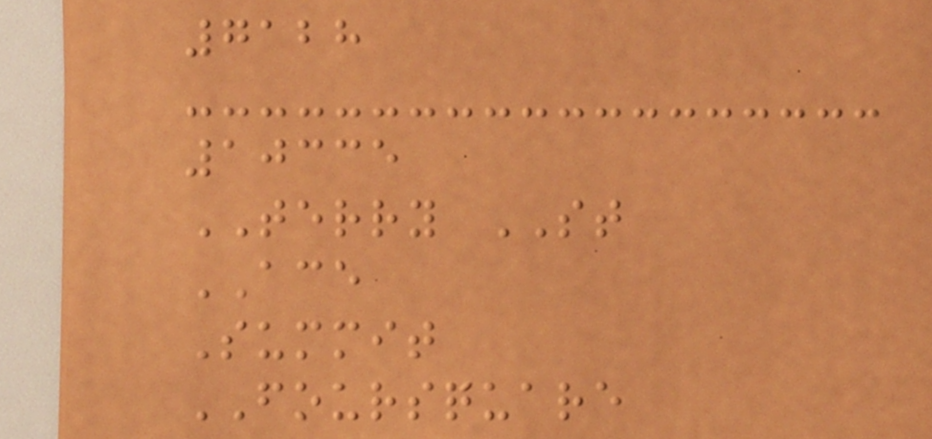7128
10335
TERRY ST
ACE
Summit
FOURSQUARE
